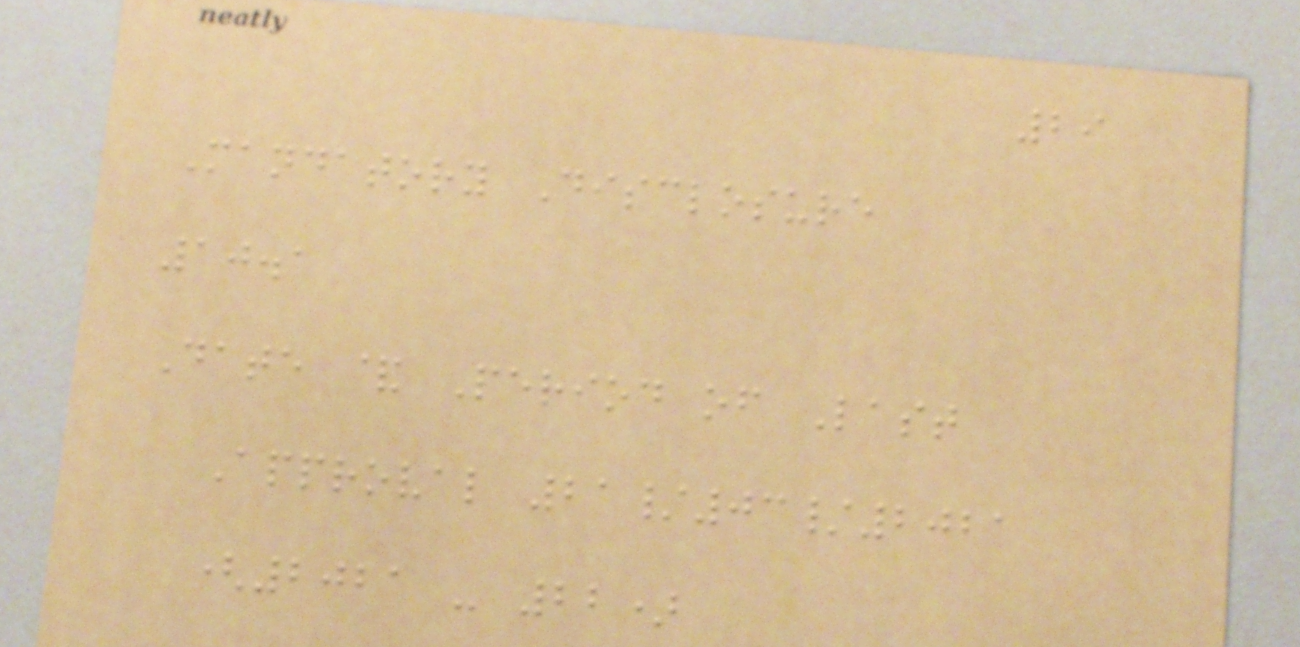29
Mandatory Disclosure
10.1
Date & Period of Last
Approval 21/03/2021
(2021 - 22)
